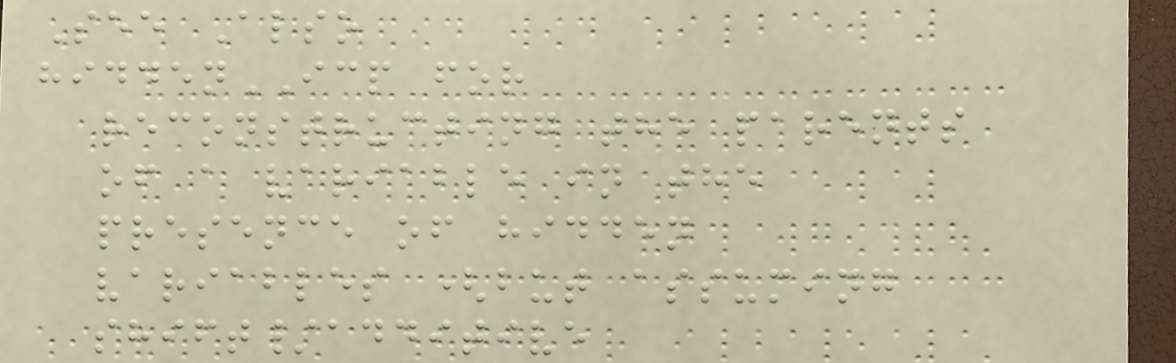See Also
hiddenICP for
reconstructing the parents
of a variable in the
presence of hidden
variables (but assuming
shift/additive
